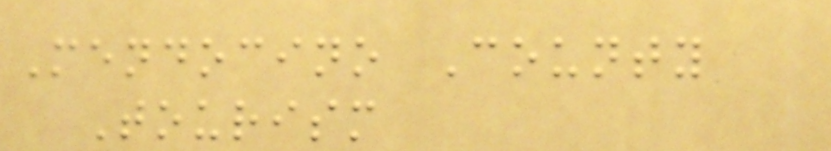Mendocino County
Tourism
